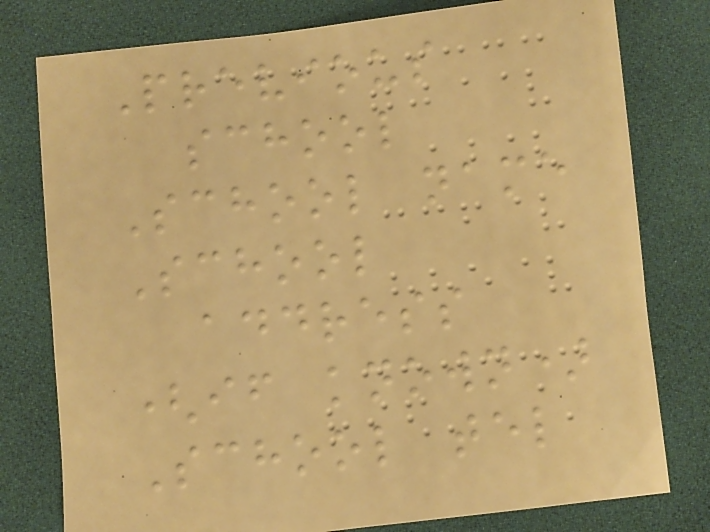Previous
school
School name
School
address
(if known)
School tel
